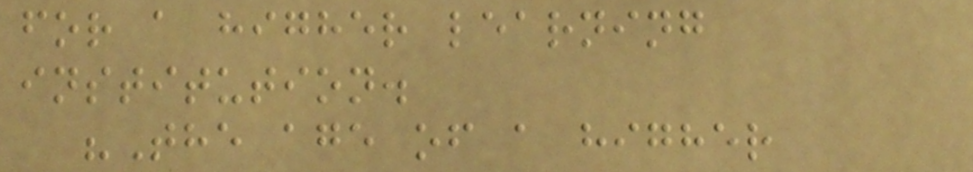for a higher learning
institution.
"The age of a higher
